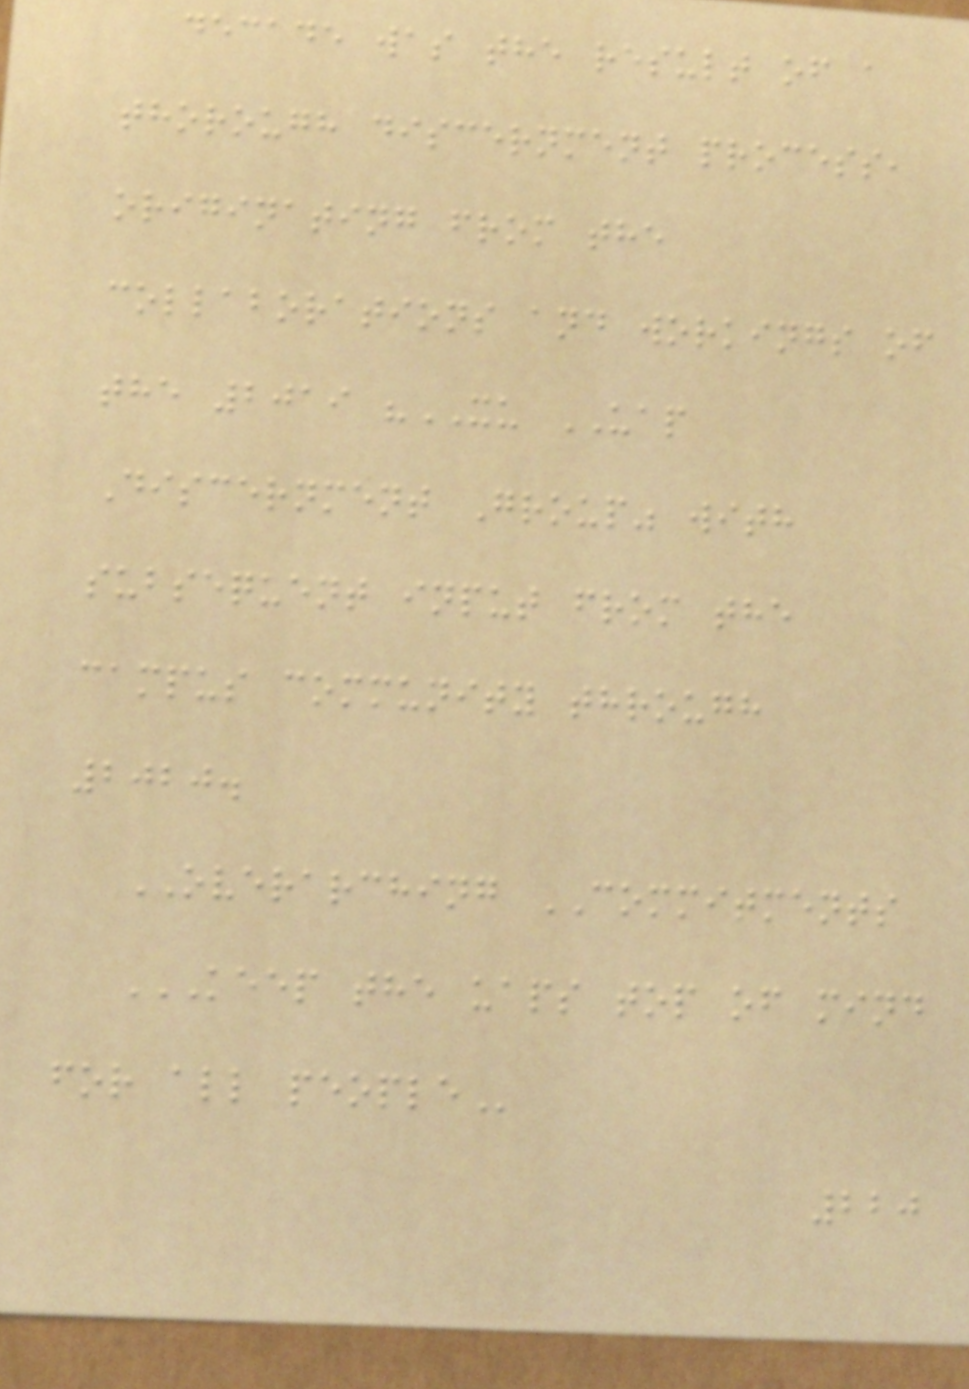decade was the result of a
thorough discernment process,
originating from the
collaborations and workings of
the 2019 "XU UAP
Discernment Group" with
subsequent input from the
campus community through
2020.
OVERARCHING COMMITMENTS
KEEP THE UAPS TOP OF MIND
FOR ALL PEOPLE
220
